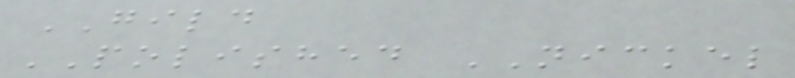GILD
POLISHED NICKEL
